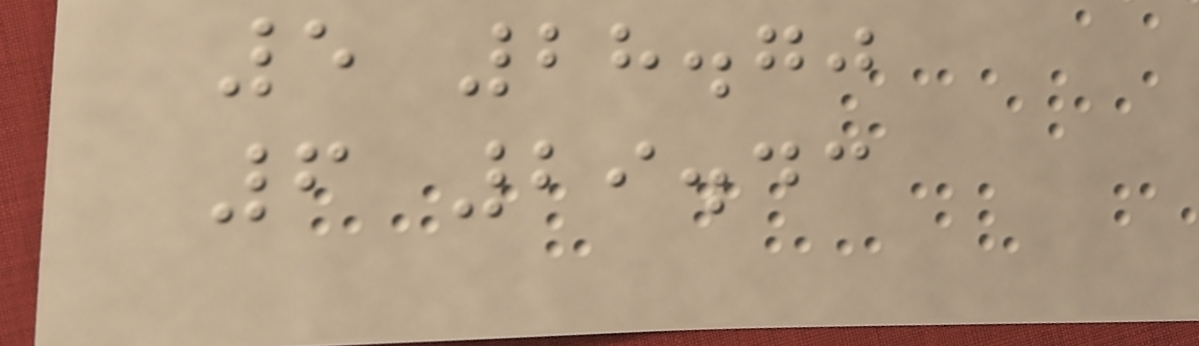5 28.70
6 29.43
